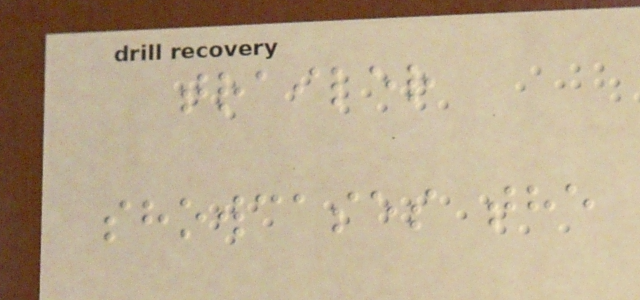trailer
showcases the
